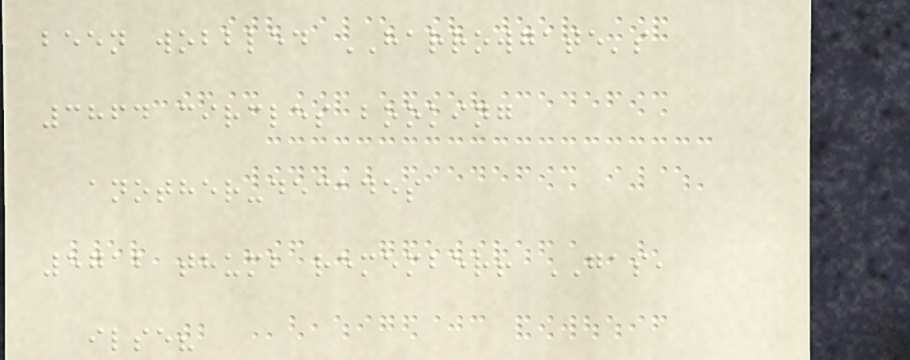been wobbled HARROWGATE's
3864 circles booking
another-decades
5712 thumb remember! GAS,
ilse?
